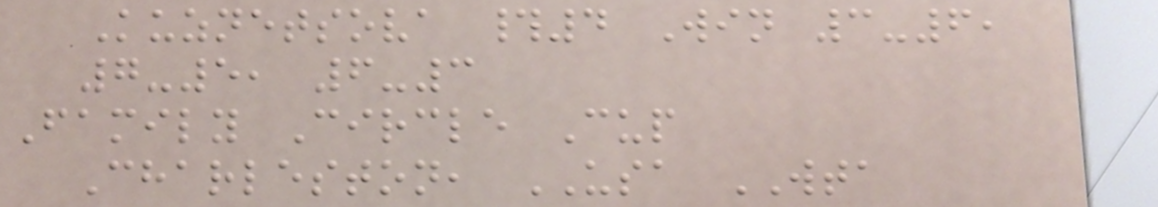Kuznetsova #4 Win 3-6,
7-5, 6-3
Family Circle Cup
Charleston, USA WTA
